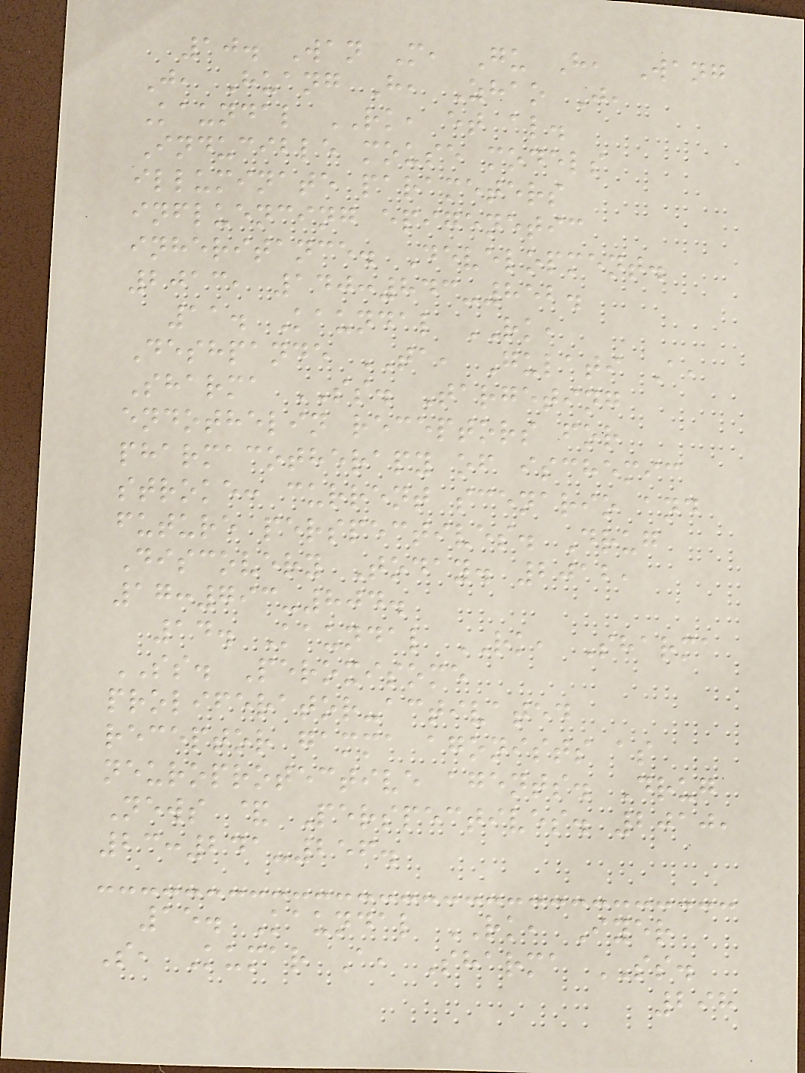10. Wan M, Gu H, Wang
J, Huang H, Zhao J,
Kaundal RK, et al.
Inducible mouse models
illuminate parameters
influencing epigenetic
inheritance. Development.
2013, 140:843-852.
11. Kaundal RK,
Deshpande TA, Gulati A,
Sharma SS. Targeting
endothelin receptors for
pharmacotherapy of ischemic
stroke: current scenario and
future perspectives. Drug
Discovery Today. 2012,
17:793-804.
14. Kaundal RK, Sharma
SS. Peroxisome
proliferator-activated
receptor gamma agonists as
neuroprotective agents. Drug
News & Perspectives. 2010,
23:241-256.
15. Kaundal RK, Iyer
S, Kumar A, Sharma SS.
298
